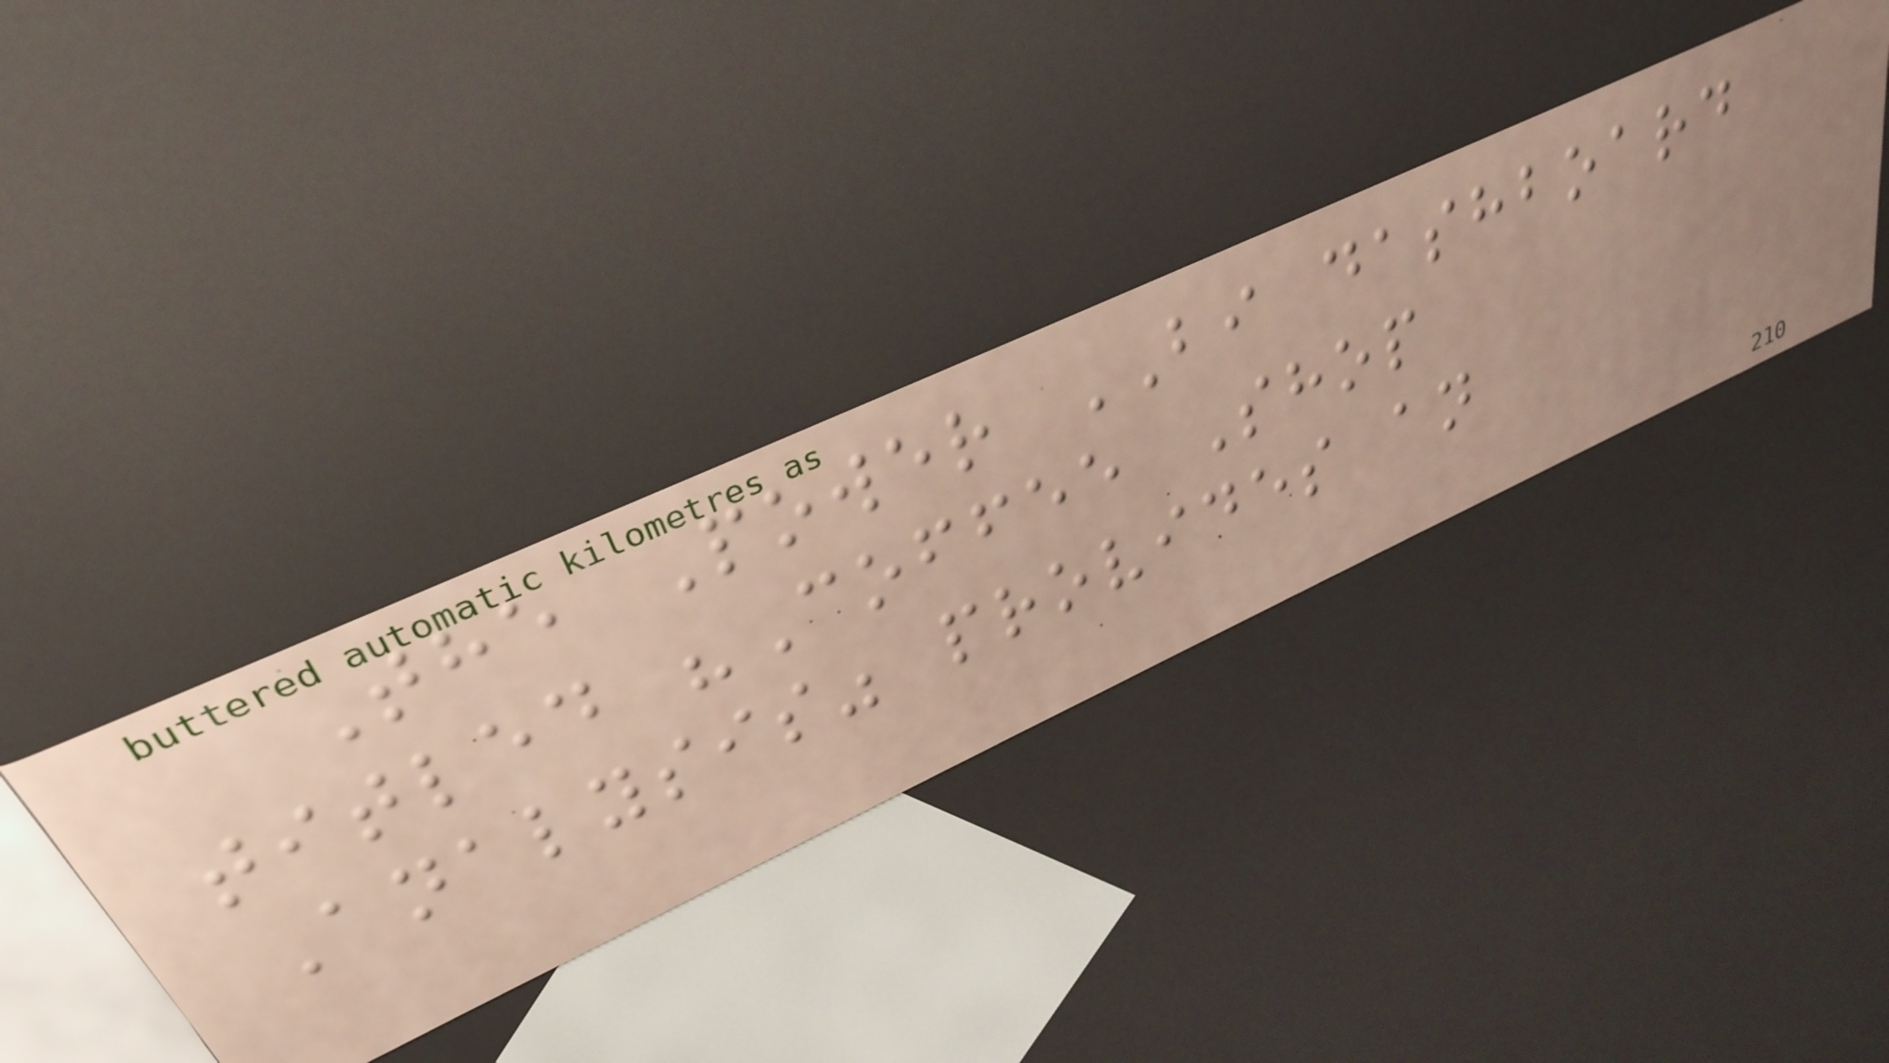The Power BI dashboard
titled "Coffee Shop
Analysis" provides an
